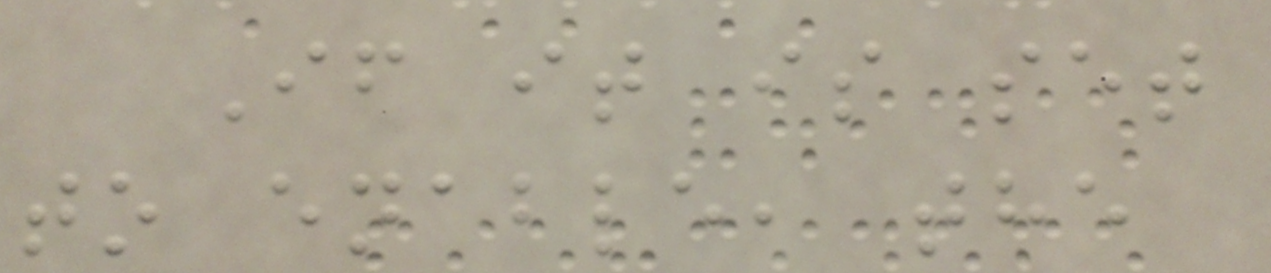If it is set
to enable, the
